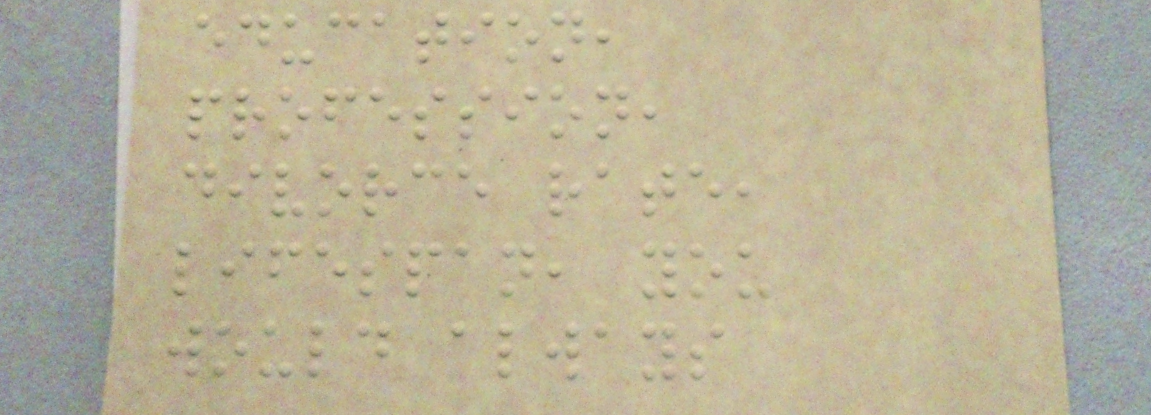education,
profession,
divorce rate,
lifespan, you
would always
